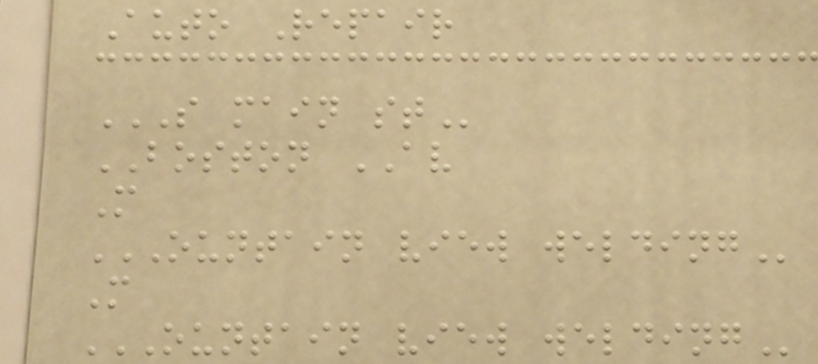Auto Repair
S MAIN ST
BOSTON AV
M
OUNTAIN VIEW WELDING
M
OUNTAIN VIEW WELDING
